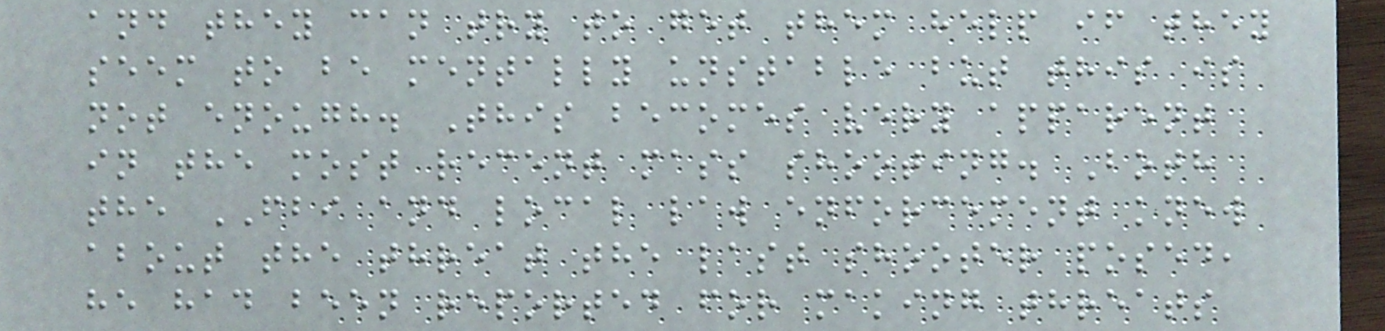and they can try to get them help if they
seem to be mentally unstable but this is
not enough. This becomes very apparent
in the most recent mass shooting. Both
the FBI and local law enforcement knew
about the threat the last shooter posed,
he had been reported for making threats
